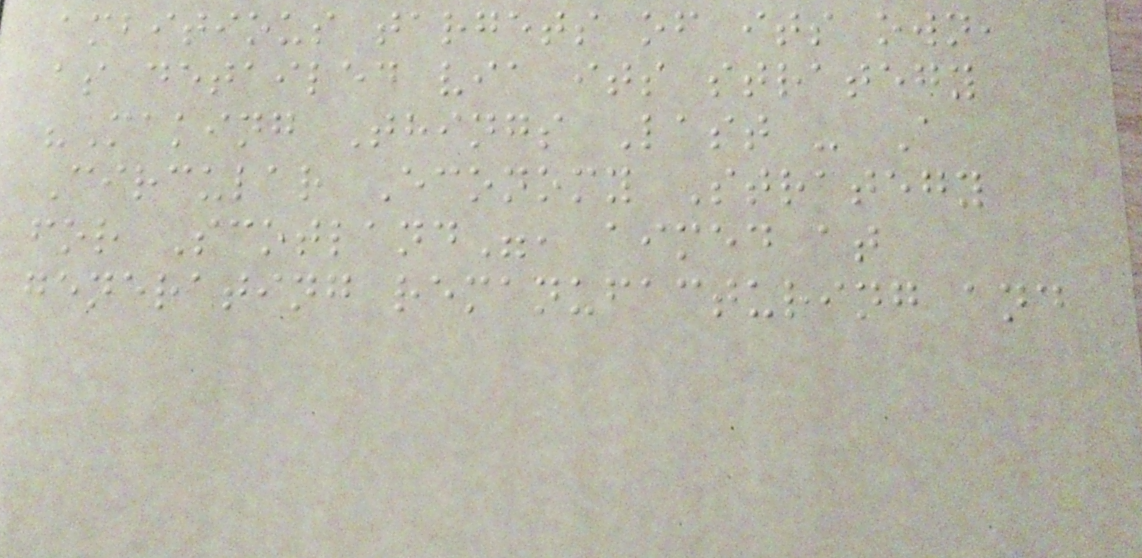ambitious targets of its own,
as detailed via its strategy
"Making Things Last - A
Circular Economy Strategy
for Scotland", aimed at
generating remanufacturing and
